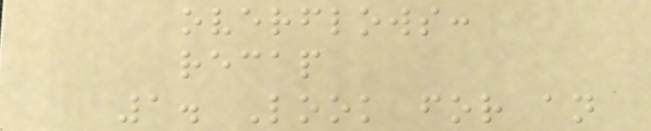overflows:
recap
1. Look for an
